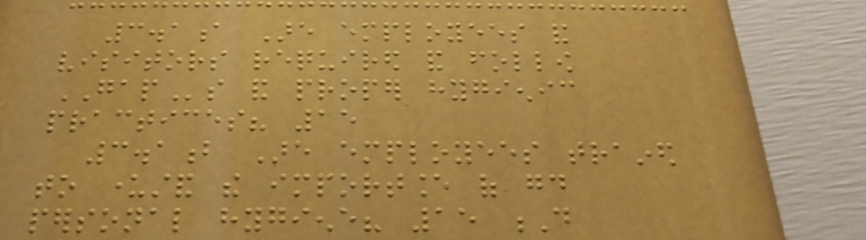3.1a Are employees and
visitors required and follow
GAPs and proper hygienic
practices? 15
3.1b Are employees trained
to understand the importance of good
personal hygiene? 15 D
